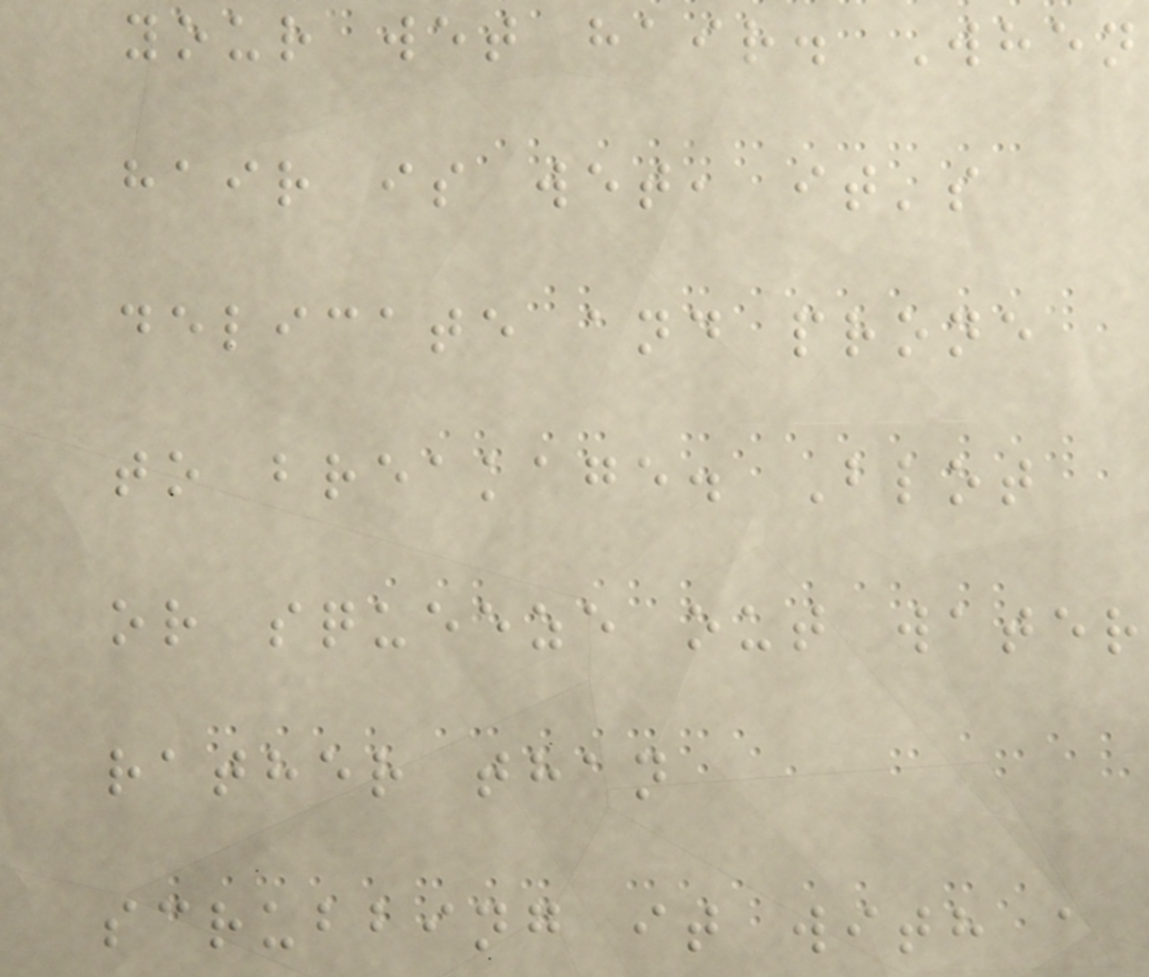your wet hair. When
hair is wet, it's
delicate and prone
to breakage. Blot
or squeeze out water
rather than
scrubbing it with a
